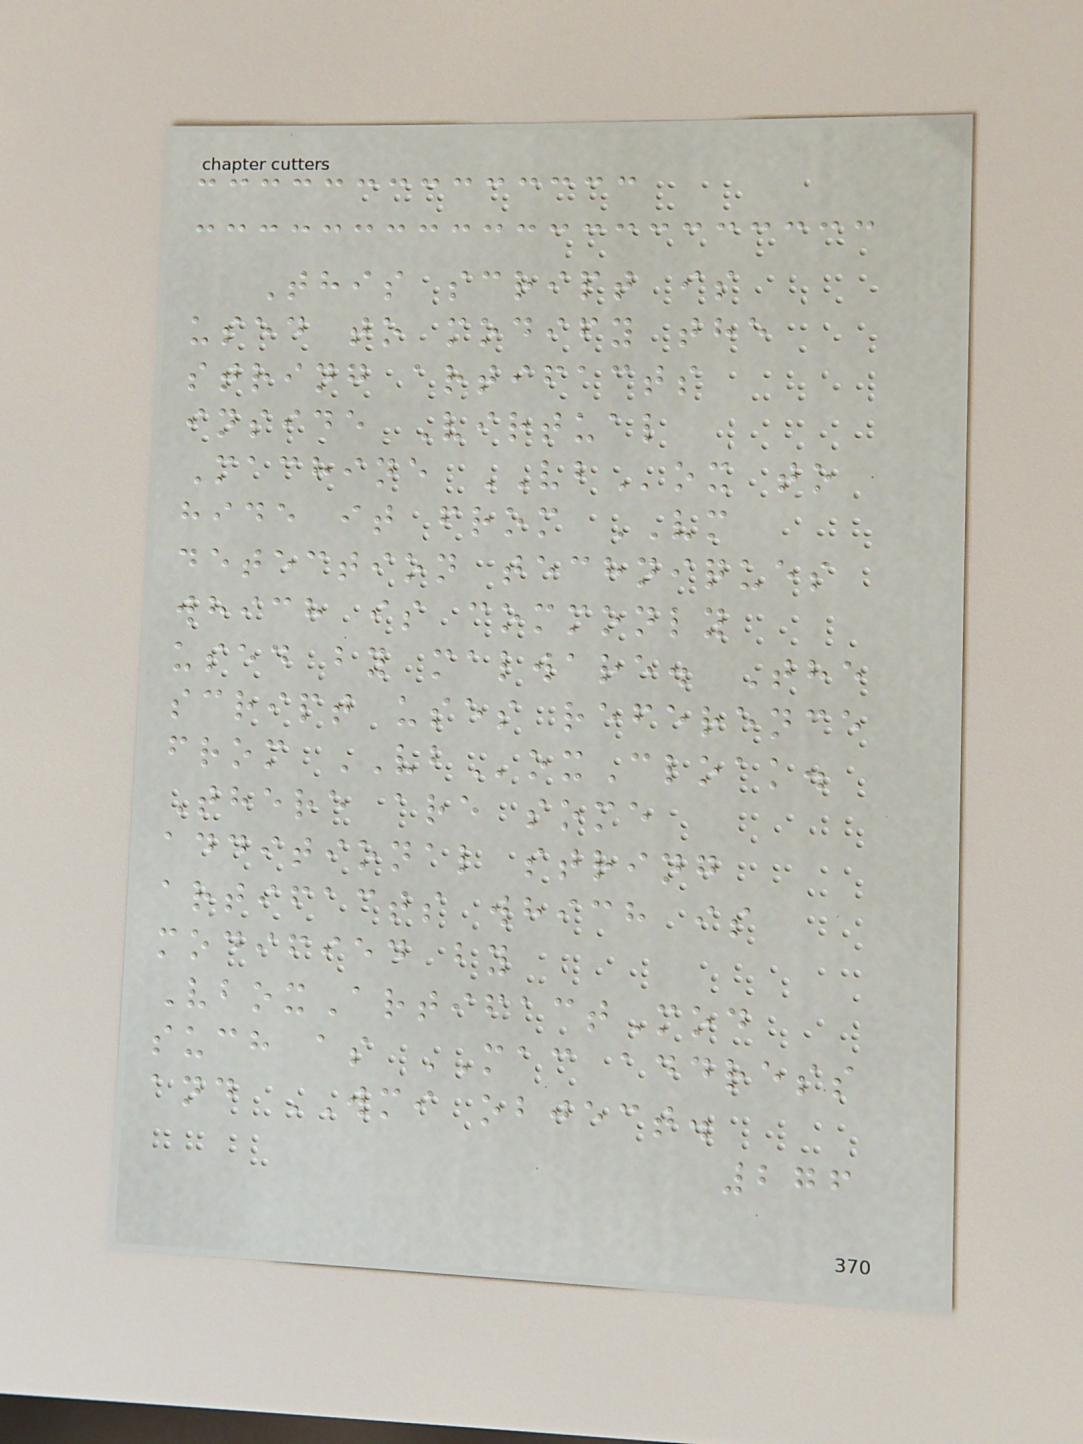This script is
used to modify the
string artifacts
inside Virtual
Machine VBox to
hide it from VM
detection techniques
which is commonly
used by malware. The
script uses reference
from VBoxCloak.
There are some
additional string
artifacts which is
modified by
VboxArtifactMod
such as MAC address
and WMI object.
276
